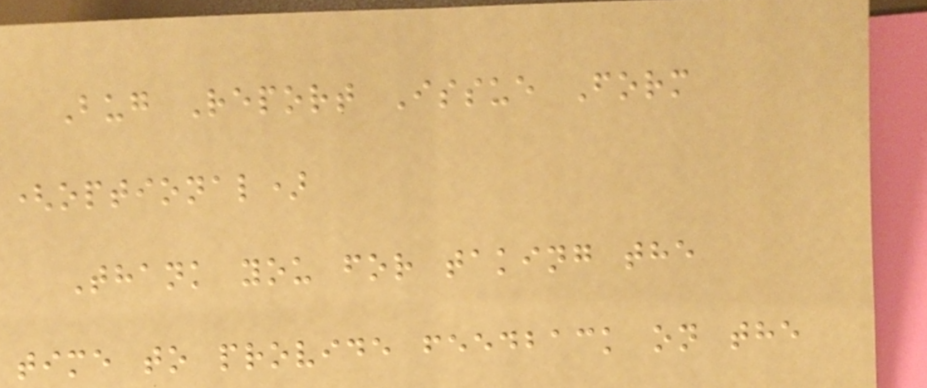Bug Report Issue Form
(optional)
Thank you for taking the
time to provide feedback on the
